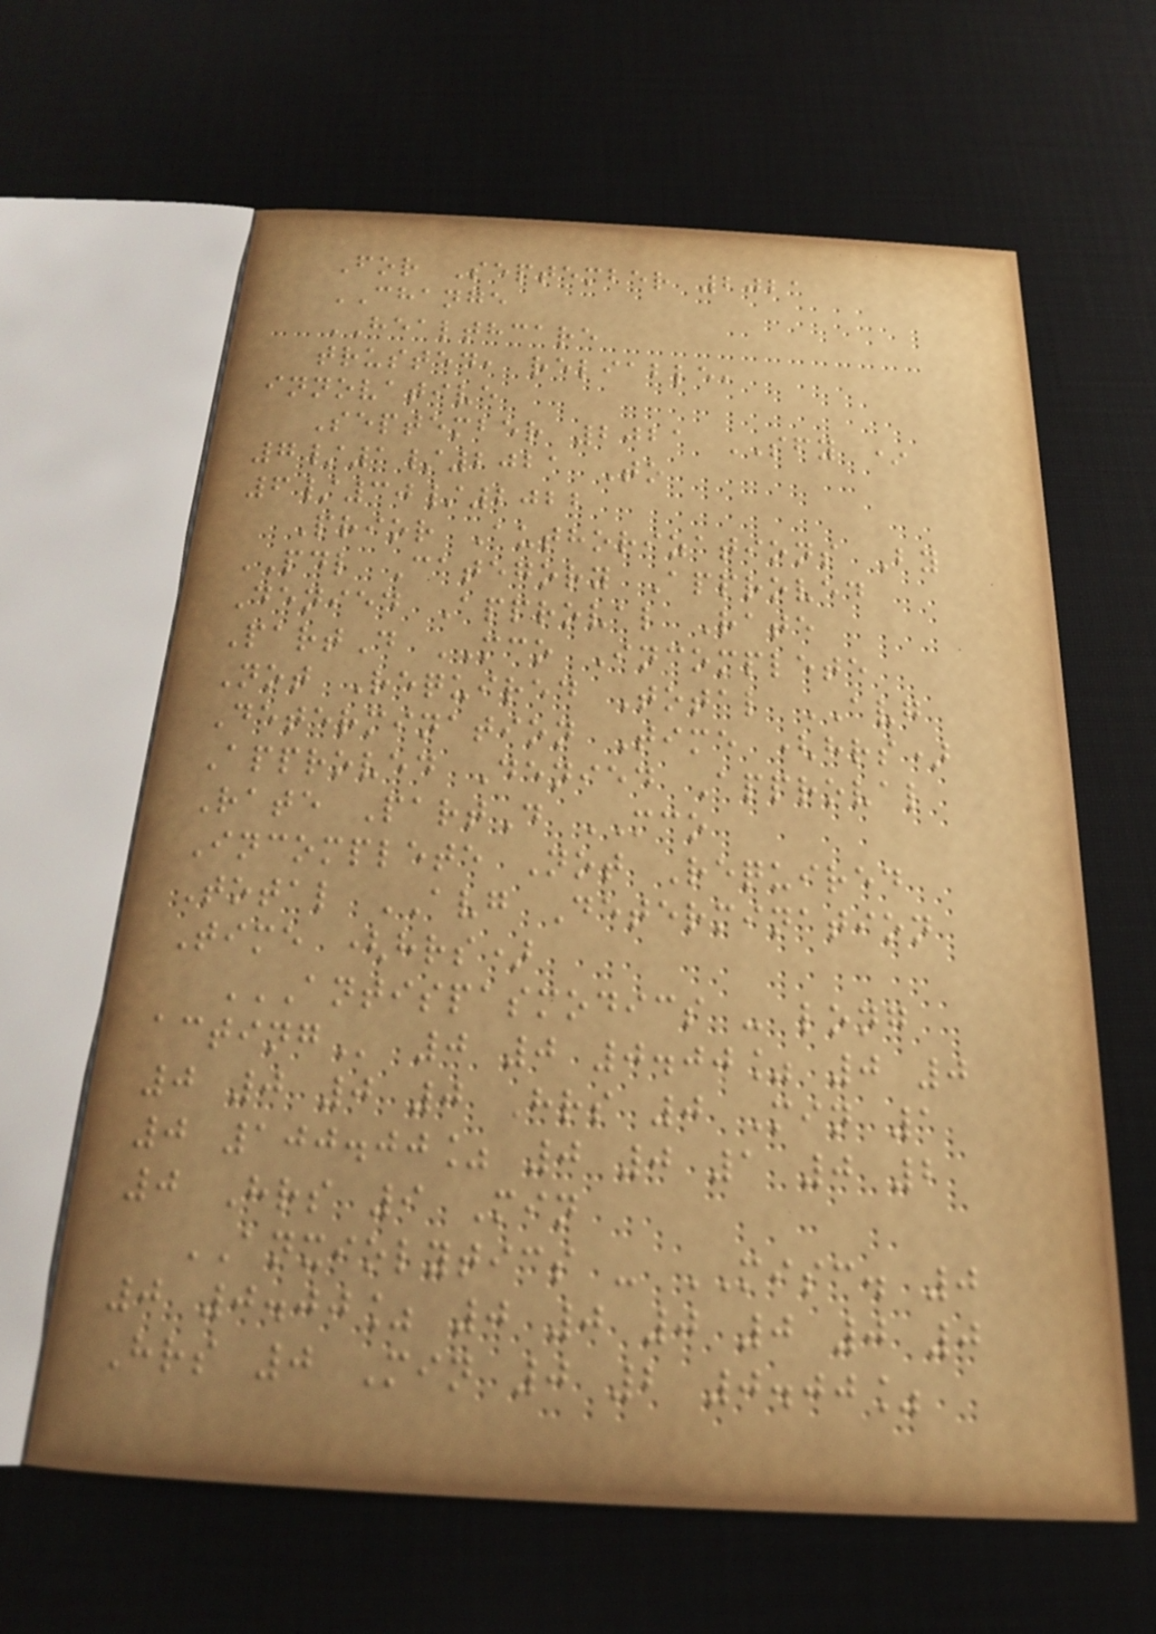For September 2021
CHANGE
HEALTHCARE
trusted, reliable,
innovative
September 2021 SFY *
7/1/2021 To
6/30/2022
Prior Authorizations By
PDL Category Approved
Denied Approval Rate
PartD MCO Incomplete
Not Required Total AVG
Determination Time (hrs)
Approved Denied Approval
Rate PartD MCO
Incomplete Not Required
Total AVG Determination
Time (hrs)
ANTISPASMODICS - LONG
ACTING 0 0 0.00% 0 0
0 0 0 0 Hrs 0 Min 1
0 100.00% 0 0 1 0 2
0 Hrs 9 Min
ANXIOLYTICS - MISC. 0
0 0.00% 0 0 0 0 0 0
Hrs 0 Min 0 2 0.00%
